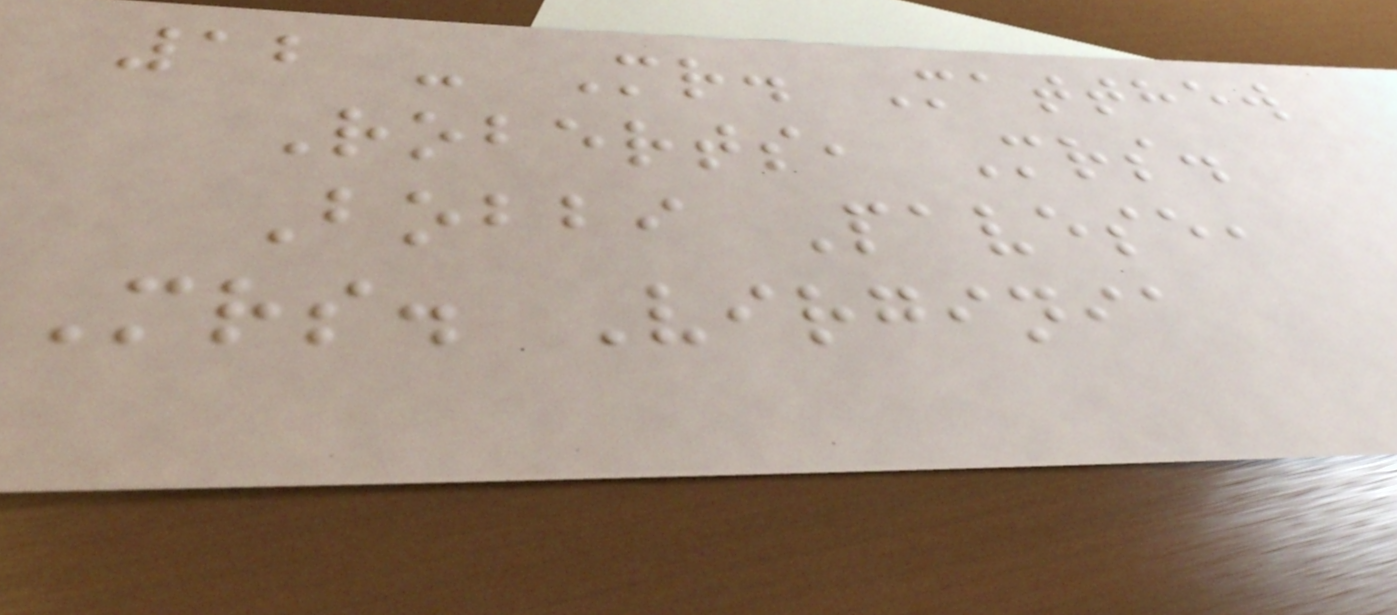12 - Mr. Matthew
Roberts, Mrs.
Bobbi Pavese,
Mrs. Virginia
